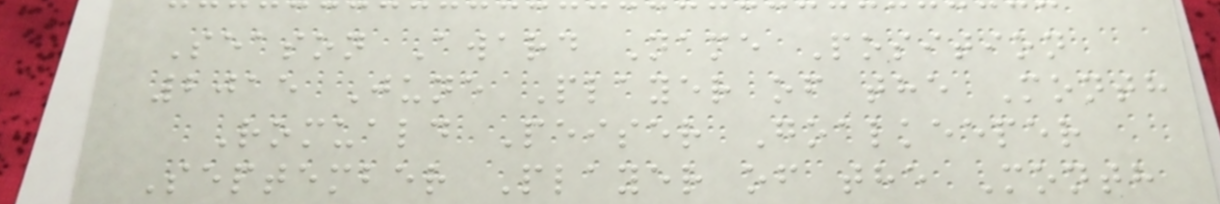Season Award Name Position
2015 June Player of the Month
Romuald Peiser Goalkeeper
September Player of the Month
